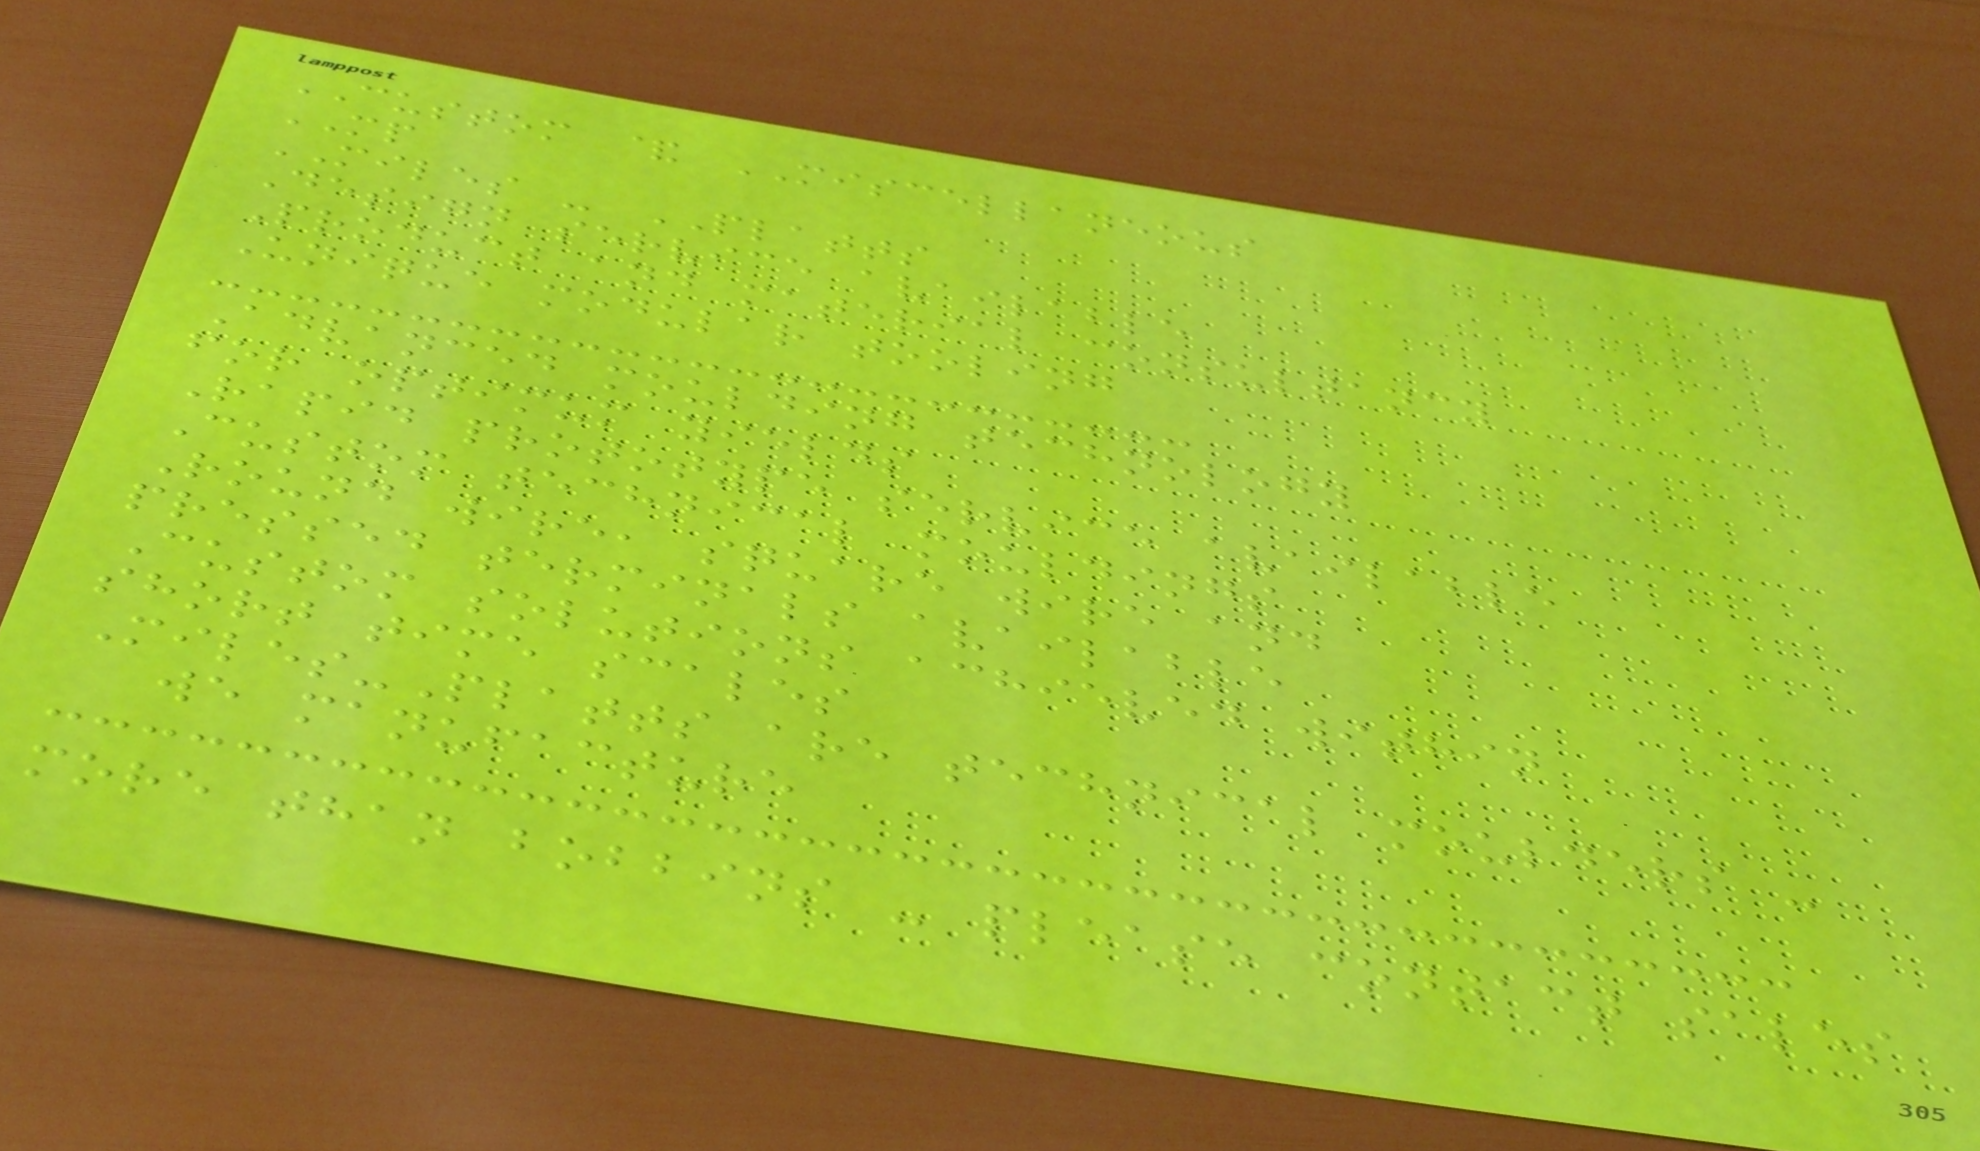CUSTOM & MISCELLANEOUS
MP
MILES - PLATTS
Design service available
Product and material consultancy
Unique modular tooling
Advanced moulding technology
for optimum yields
Rapid prototype service available
Custom technical mouldings
Round wire, square wire and
pressed terminals available
Custom solutions achieved within
short time scales
Miles-Platts are technical moulders -
we manufacture
more than bobbins - please contact sales
